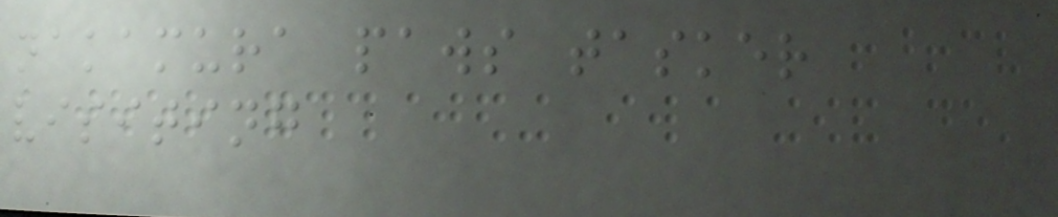nakamura paws tasker
visiting
